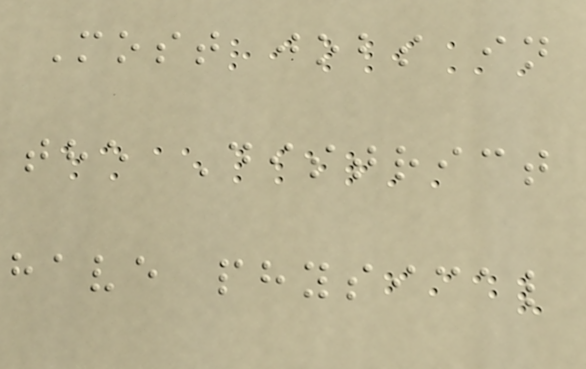Most jobs in
the District
have physical
